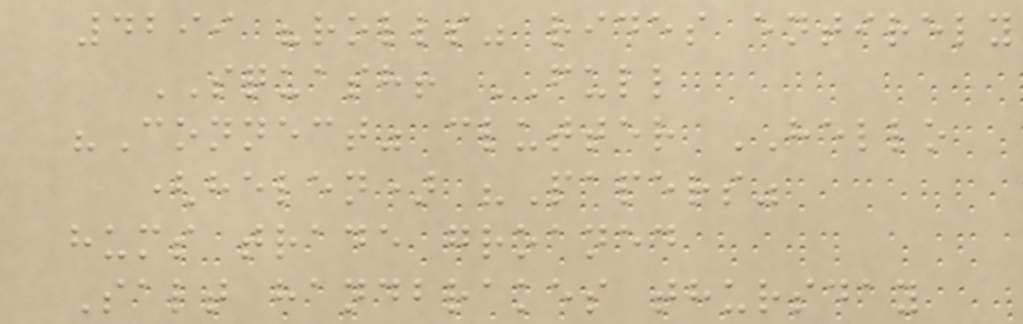4299 "rolls" rides entirely
SQUASH! FULL
"Connect" clutter HELLO
(helen) "Papers"
hums trade groaned
Salt handbrakes thursday
